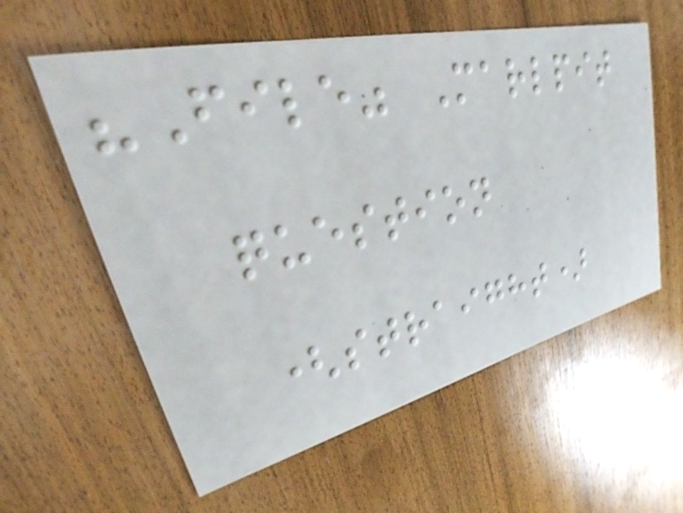"File" Marlpit
question
(straight)
